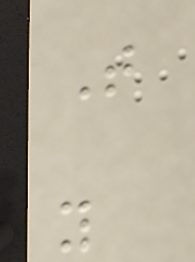T
y
